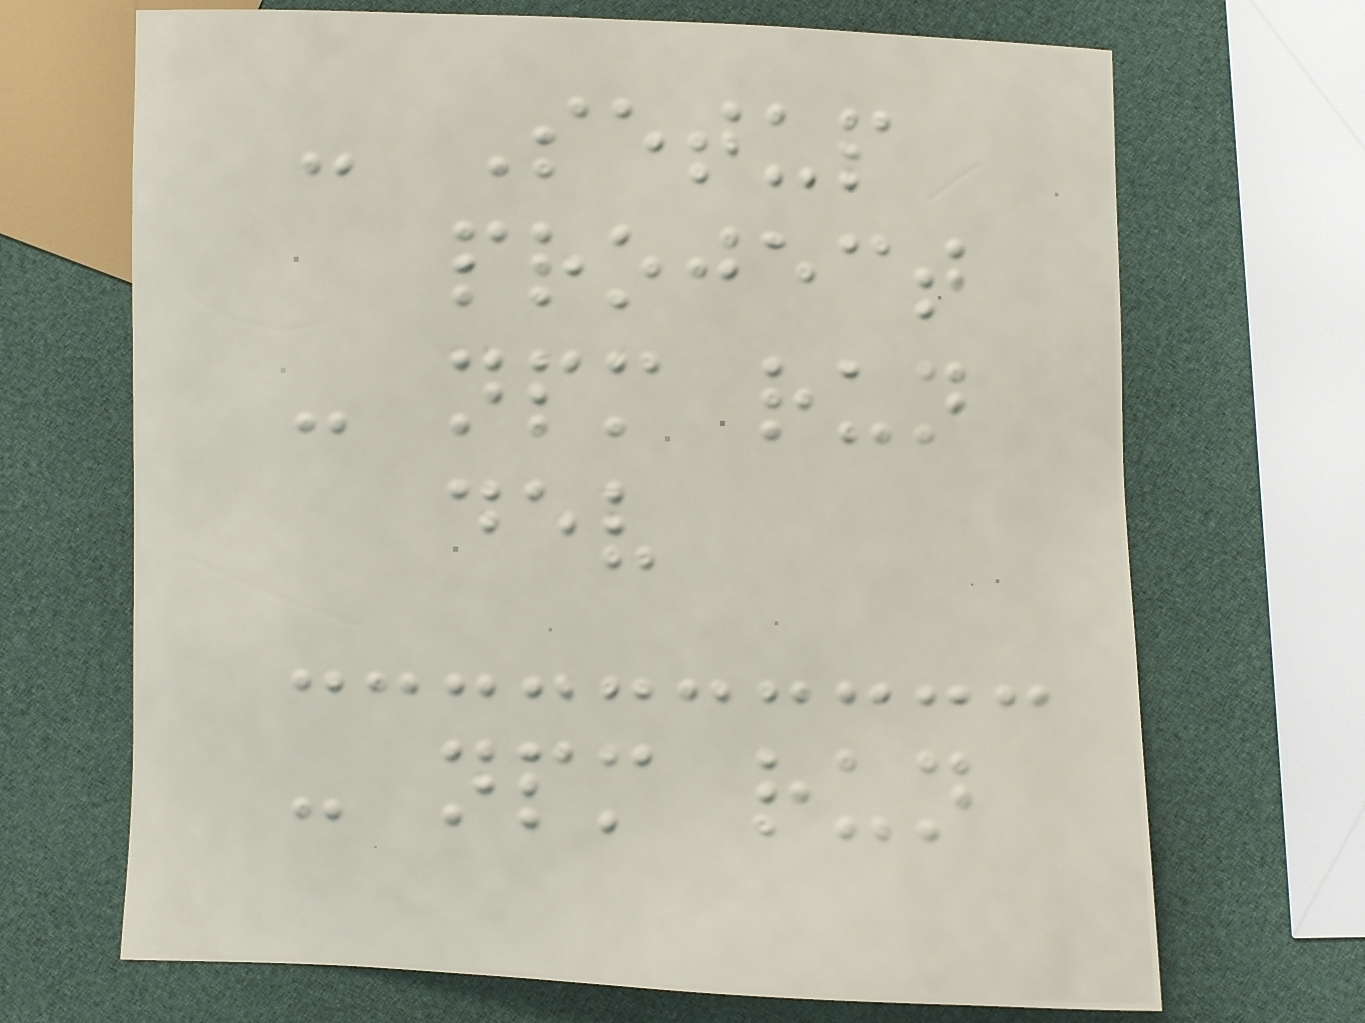- Setup
project
- npm run
dev
- npm run
